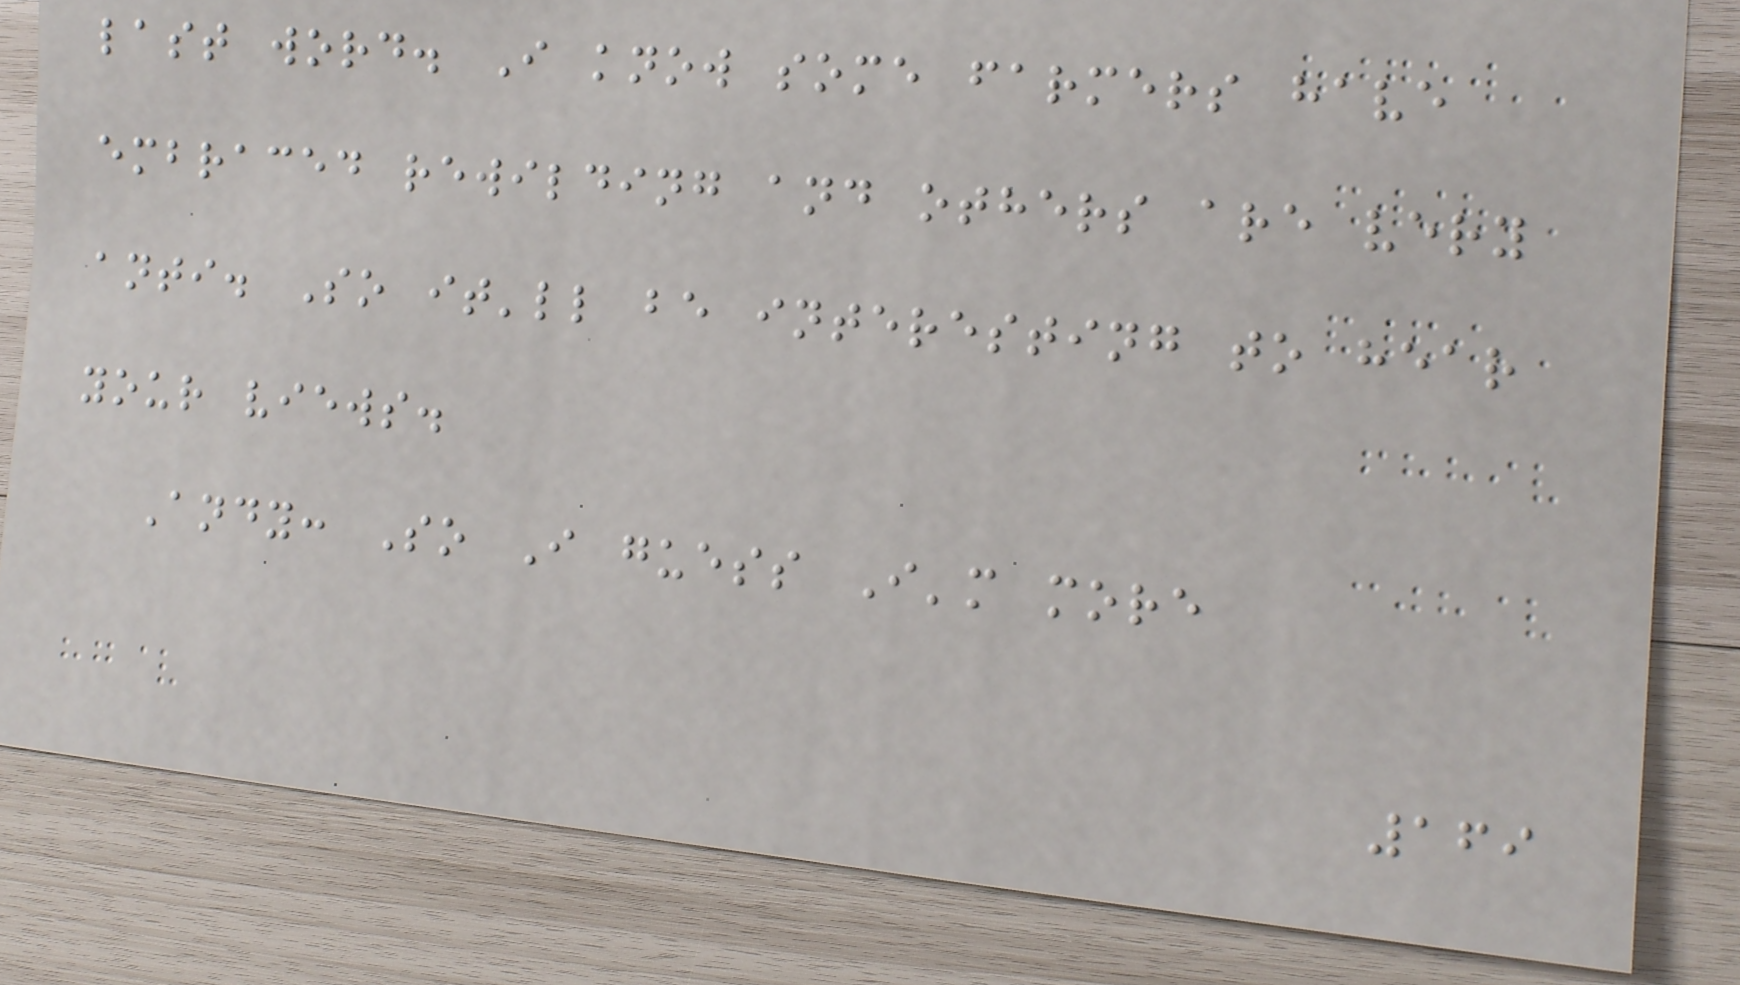last word. I know some farmers have
embraced rewilding and others are very
anti. So it'll be interesting to hear
your views.
Andy: So I guess I'm more
169
